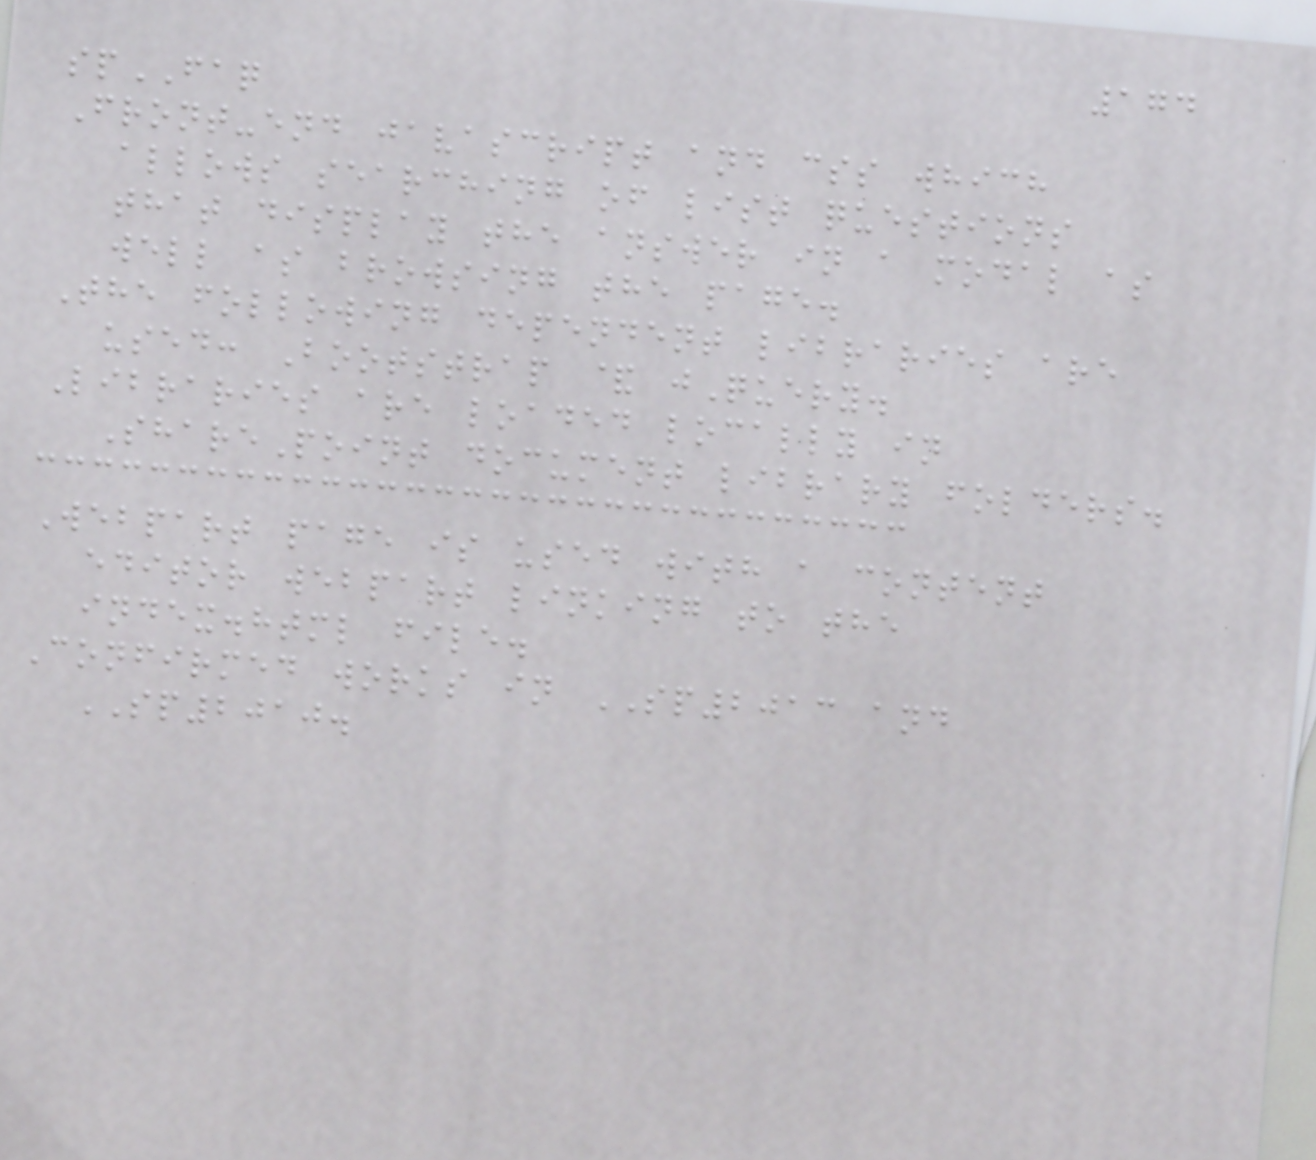174
spFAQ
Front-end javascript and css which
allows searching of list questions
that display the answer in a modal as
well as browsing the page.
The following dependent libraries are
used: Bootstrap & jQuery.
Libraries are loaded locally in
SharePoint document library folders.
Webpart page is used with a content
editor webpart linking to the
index.html file.
Confirmed works in SP2013 and
SP2010.
